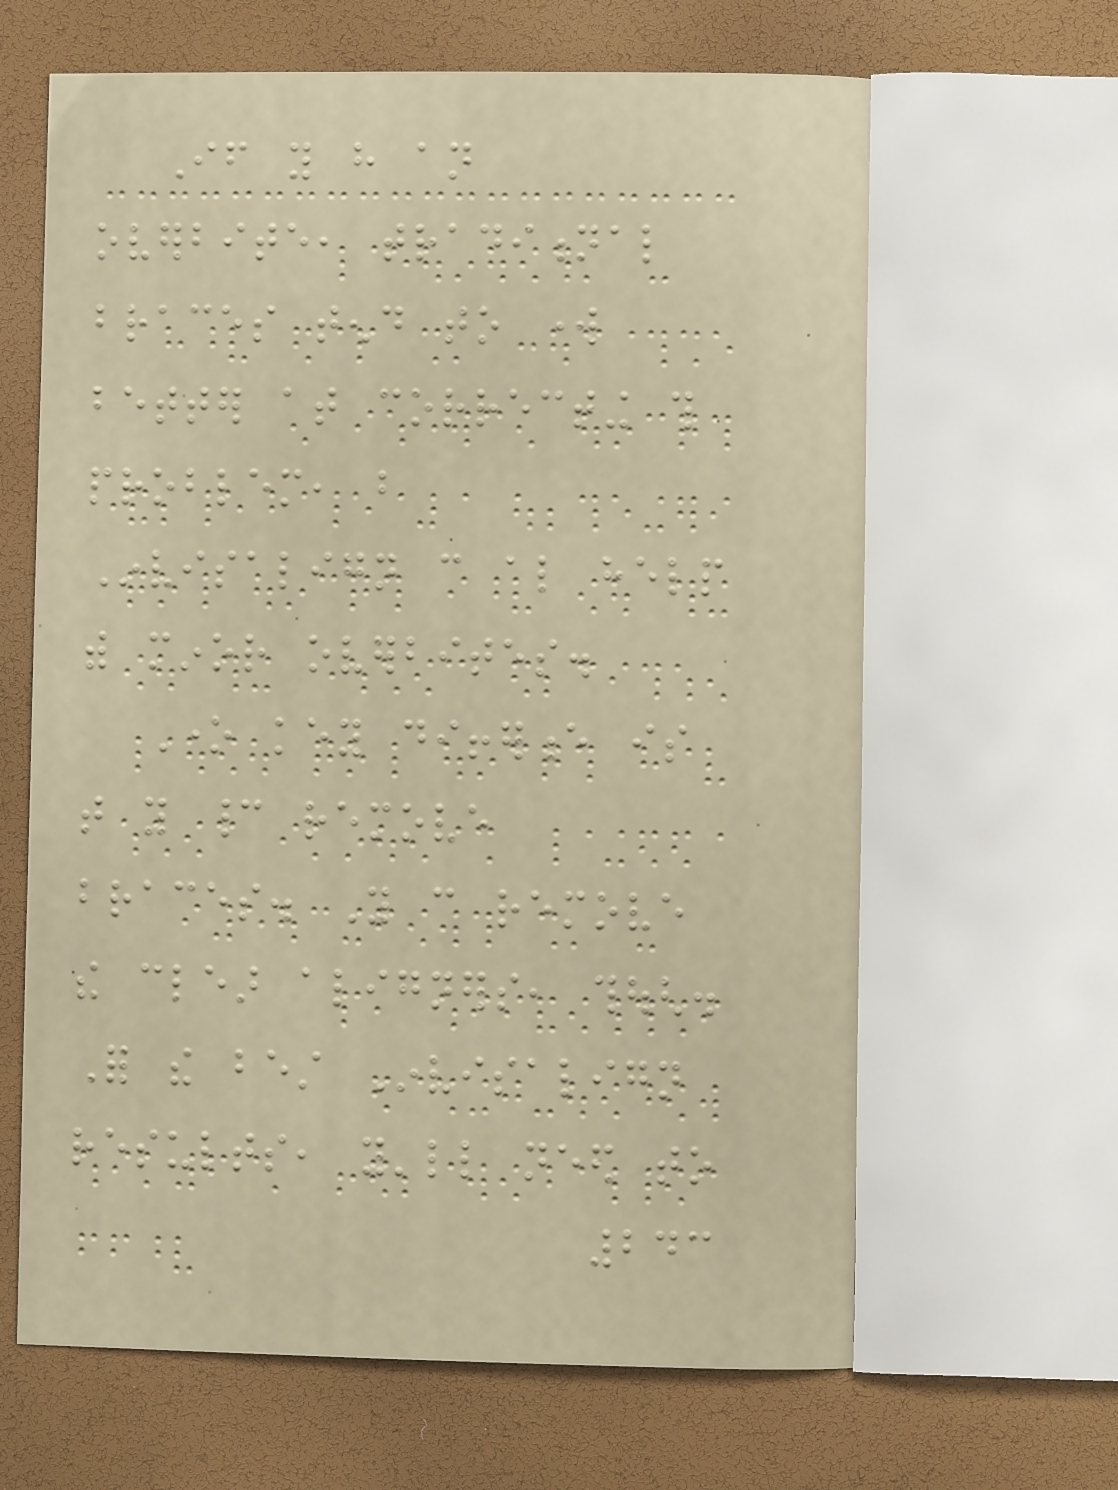If you have an
overbite, traditional
braces tend to work
better at correcting this
problem, but
Invisalign can also help
with minor overbites.
One key difference is
that you cannot remove
braces. You can remove
the clear aligners, though.
For the best Invisalign
results, you'll need to
243
